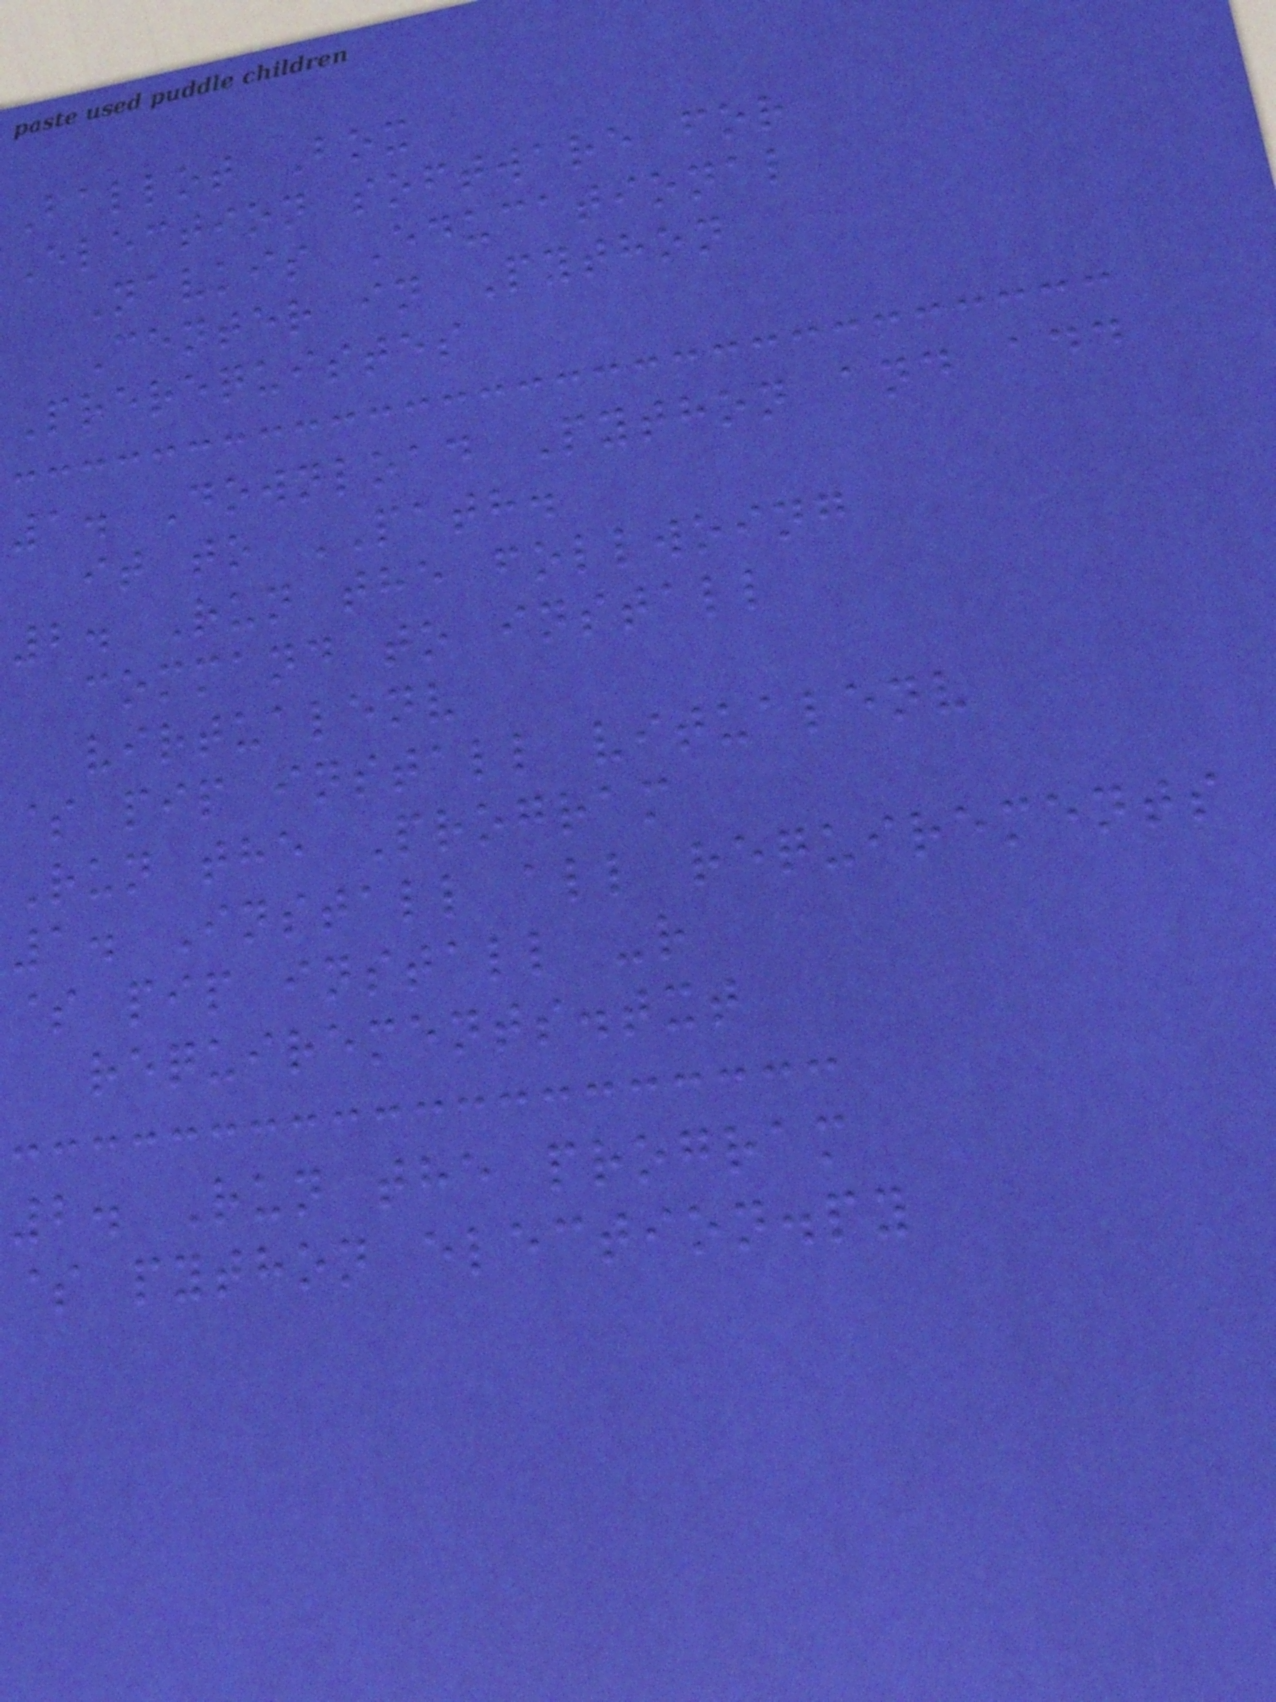Ballot Box
Election software for
Navkis Educational
Center in Python
Prerequistes
1. Download Python and add
it to PATH.
2. Run the follwoing
command to install
virtualenv
$ pip install vitualenv
Run the Program
1. Install all requirements
$ pip install -r
requirements.txt
2. Run the program
$ python election.py
